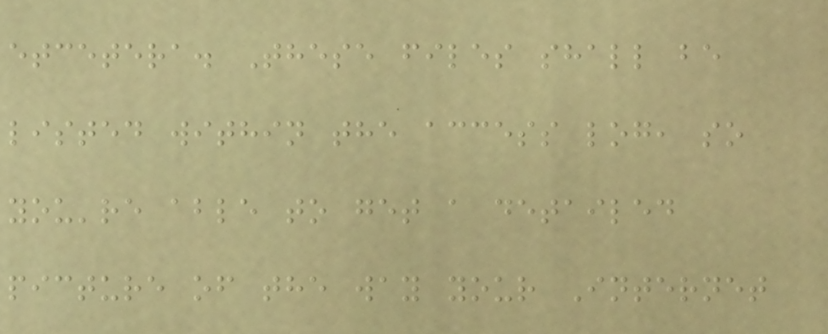etcetera. These files shall be
listed within the access log, so
you're able to get a detailed
picture of the way your Internet
